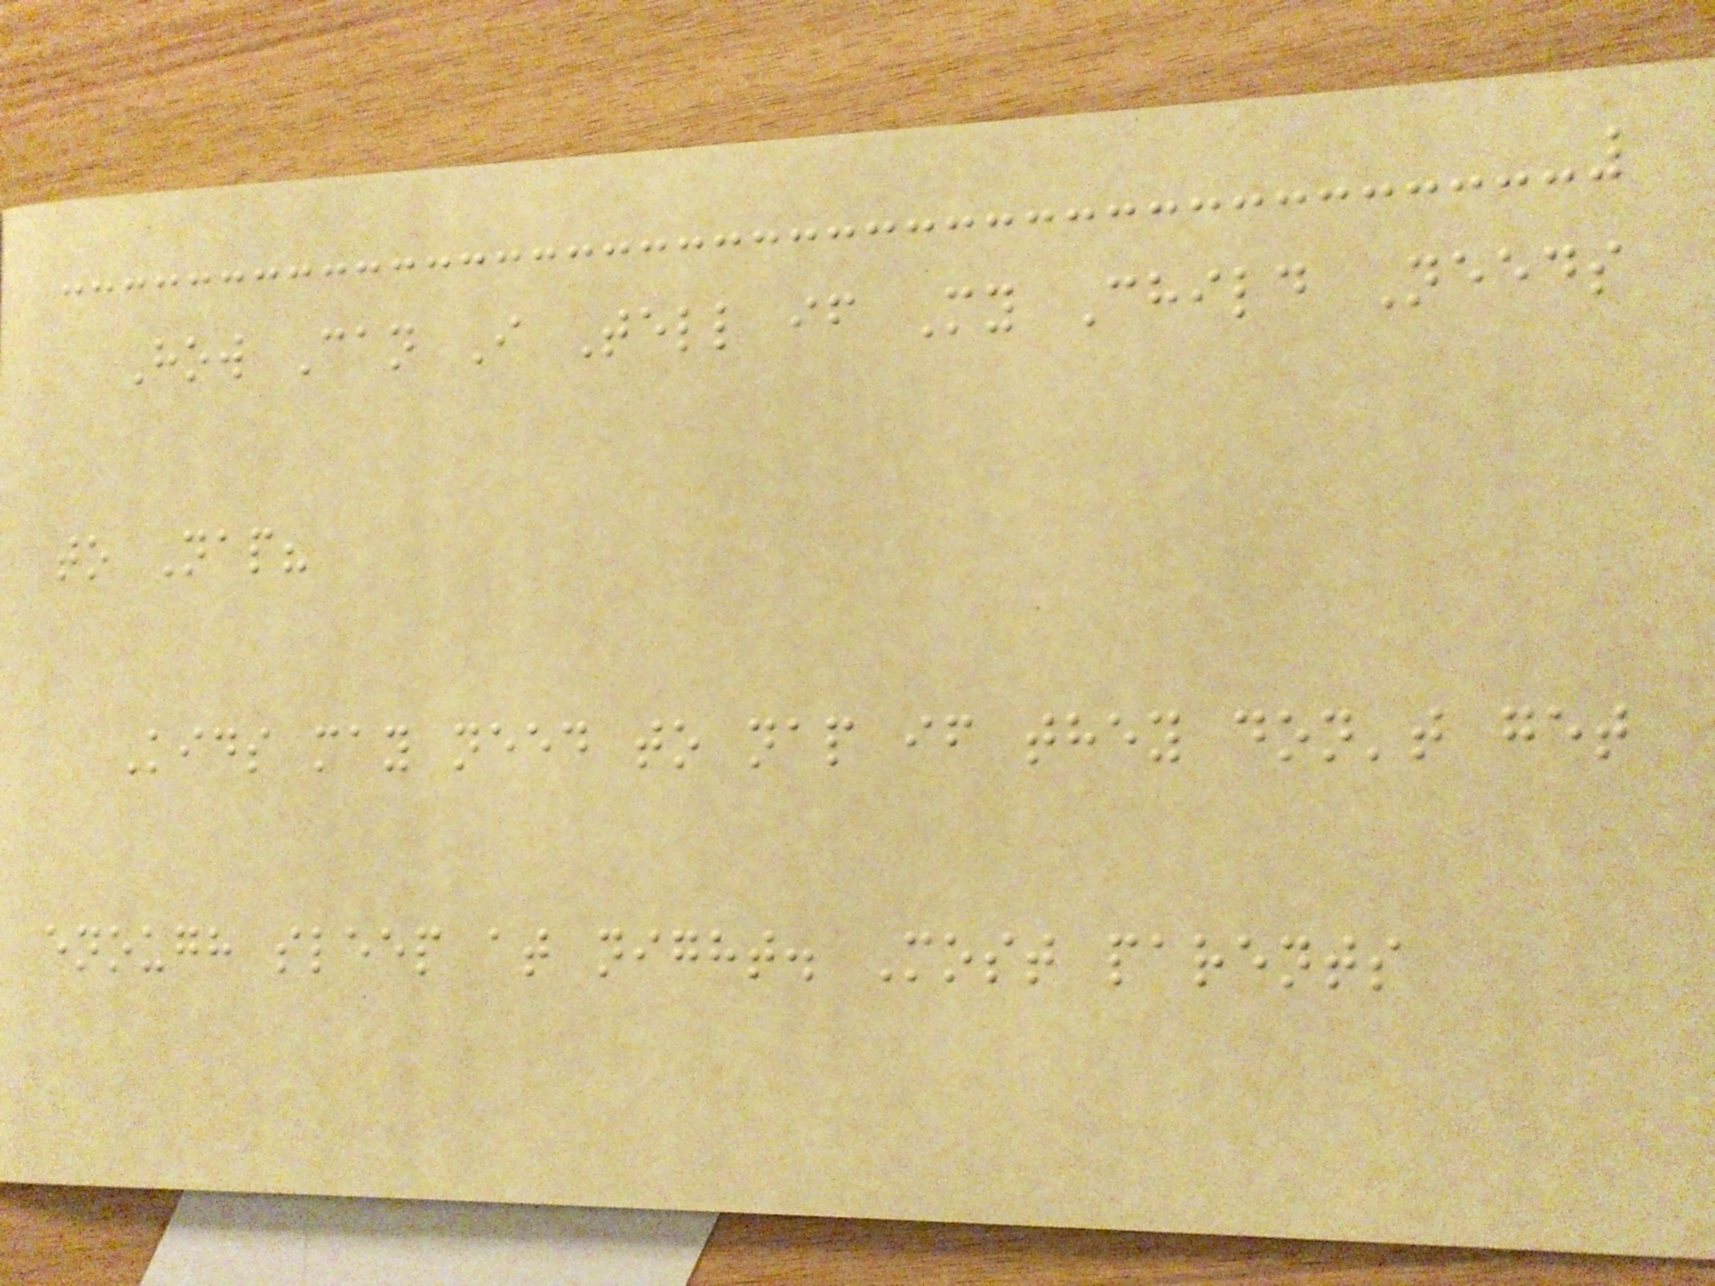How Can I Tell if My Child Needs
to Nap?
Kids may need to nap if they don't get
enough sleep at night. Most parents
